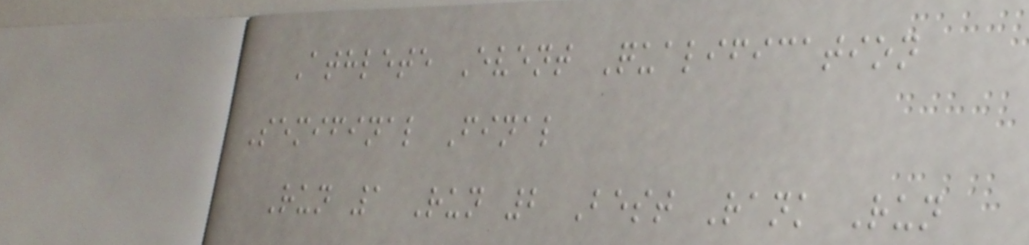Athlete Event Qualification
Semifinal Final
Run 1 Run 2 Best Rank Run
